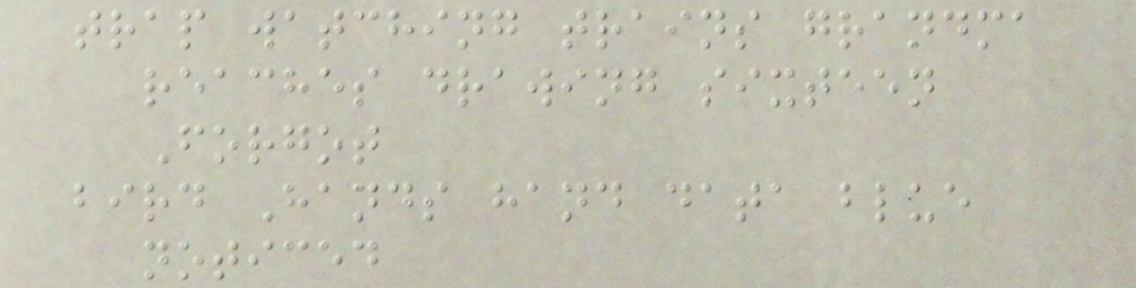trap watching trains grandma
reaches drawing sixteen
Forgot
bird Hands hand data blue
noticed
